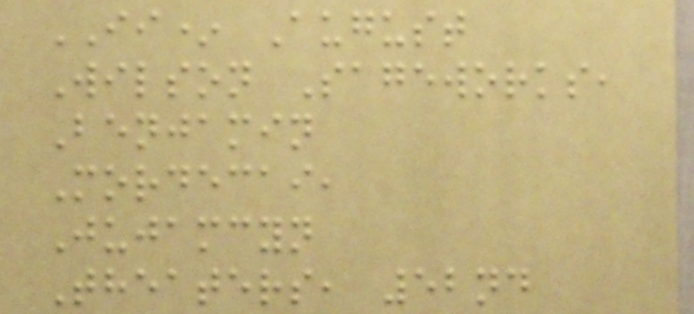II* August
Wilson Sageworks,
Benjamin
Mordecai,
Jujamcyn
Theaters, 52nd
